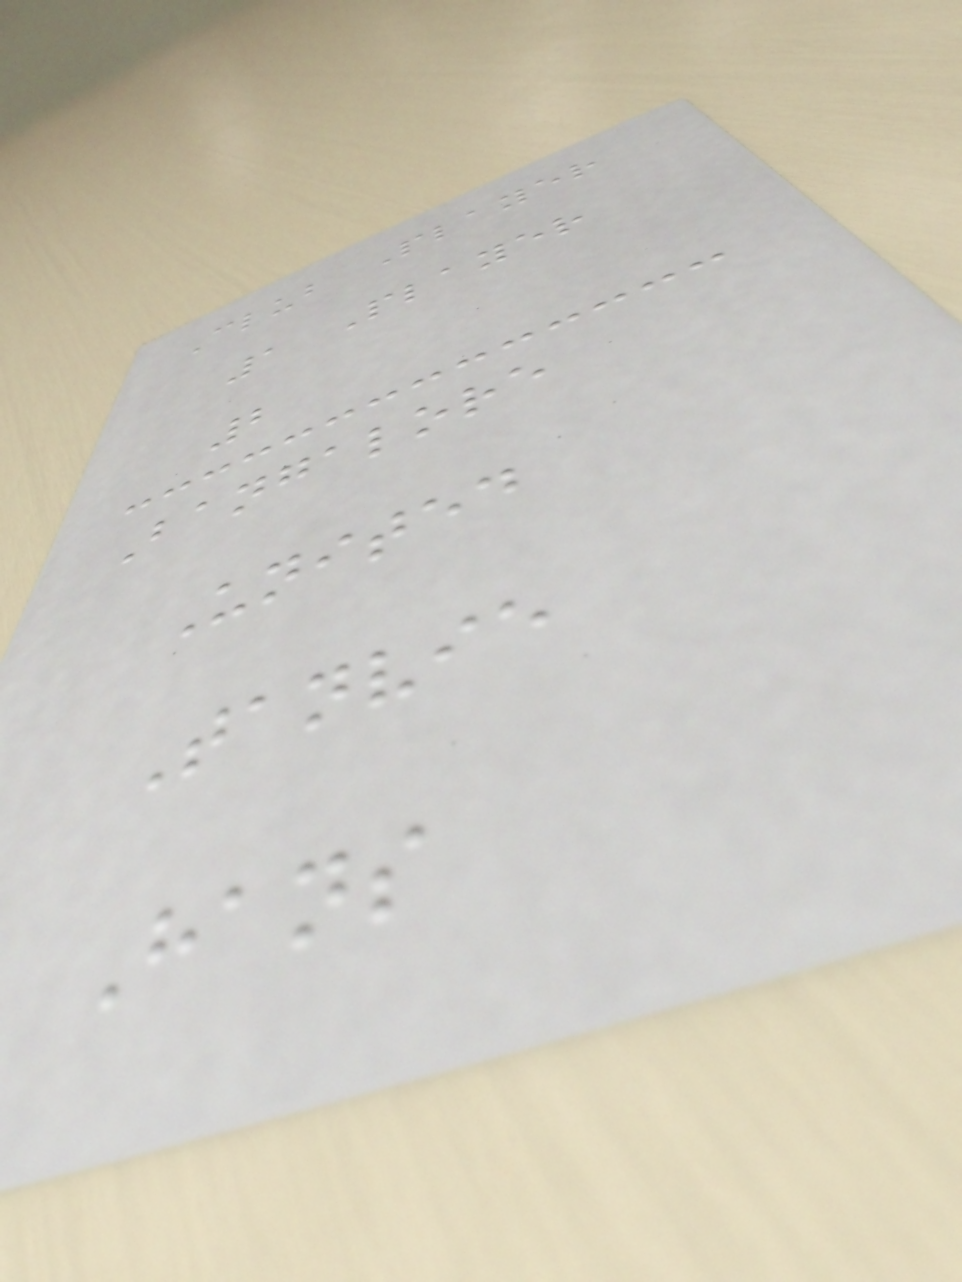Club Player
1 Player
2
Bangalore
United
Tanvie
Hans
